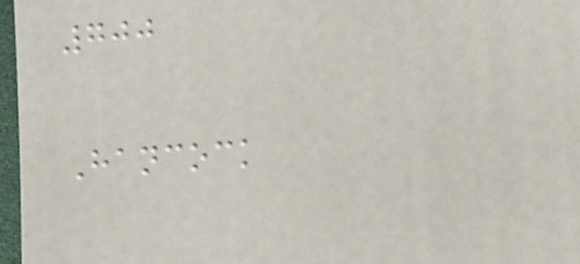700
Hancock
